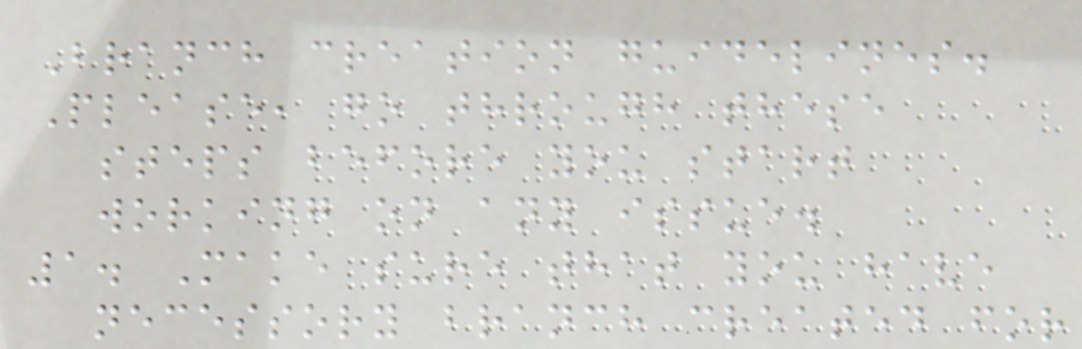Branch creation guidelines.
Please, go through these
steps before you start
working on any issue.
1. Make sure that you have
necessory branch created for
